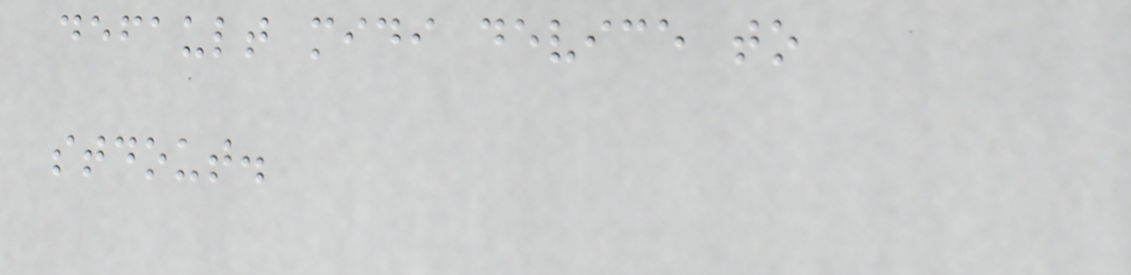default midi device to
stdout.
